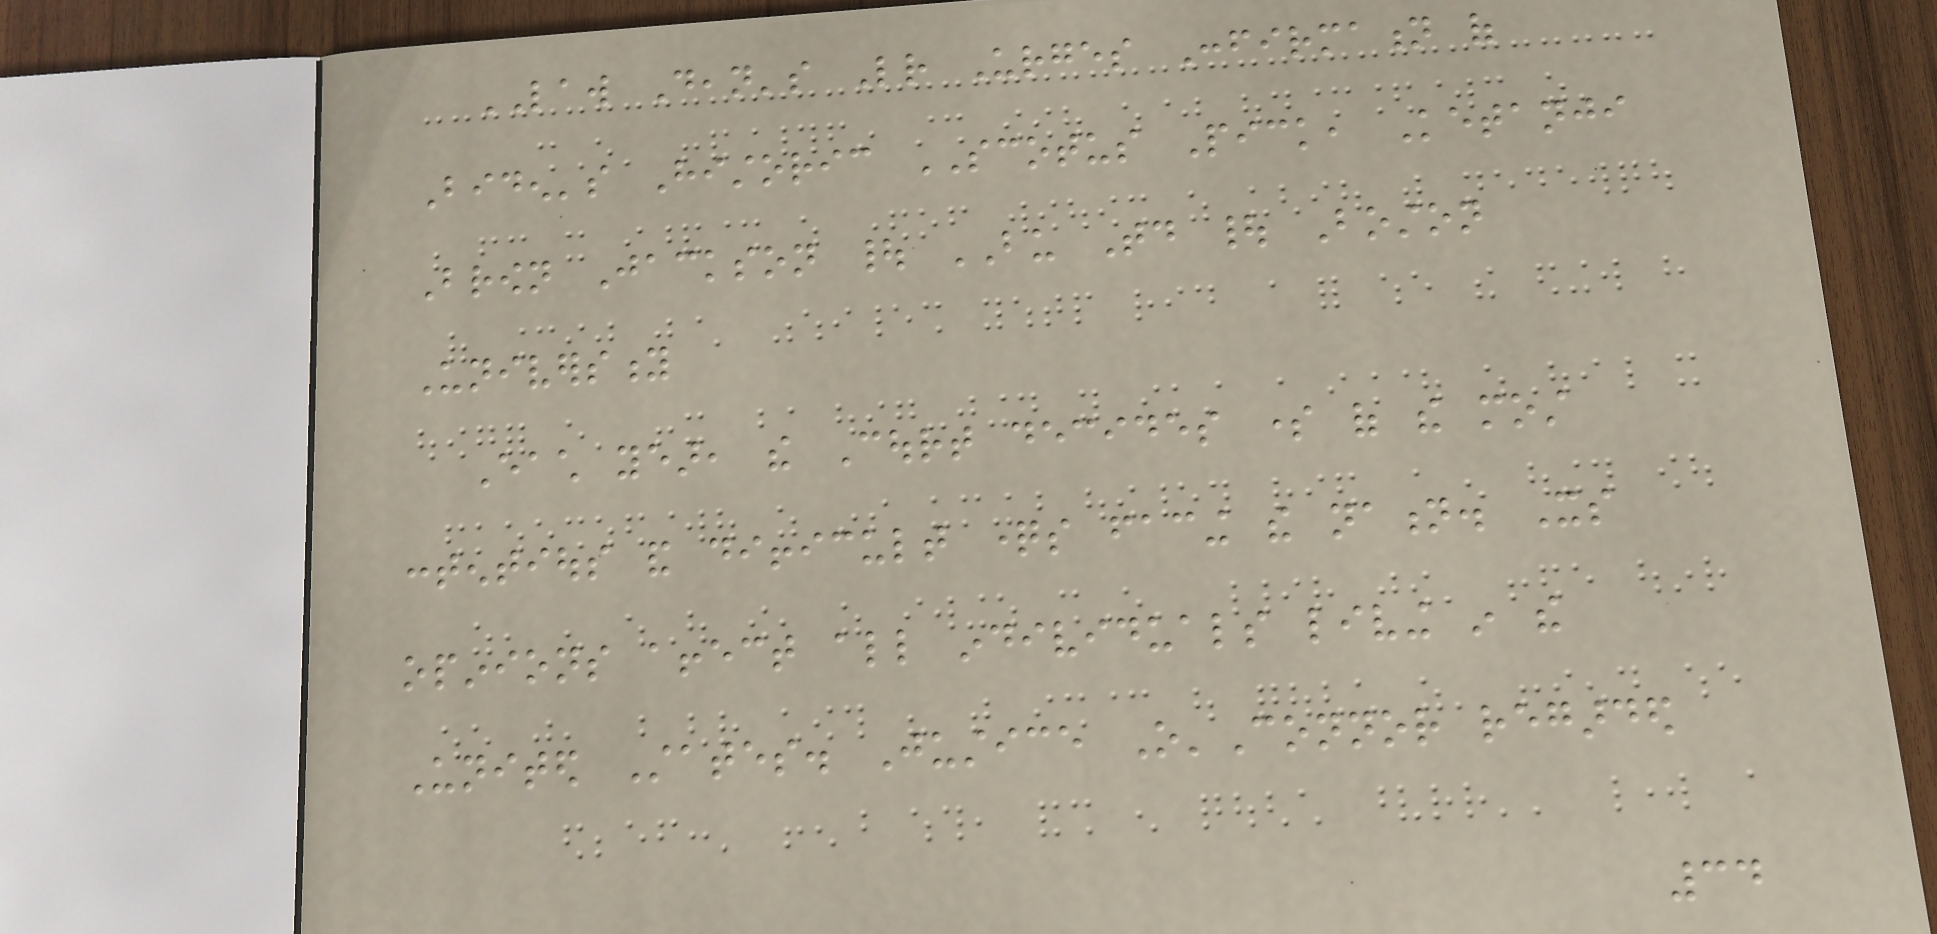LAW Dean's Letter Urges Confirmation of
Biden's Historic SCOTUS Pick, Ketanji
Brown Jackson | BU Today | Boston
University
Each year, the Court decides some of the most
contentious and difficult questions facing the nation. Its
opinions affect all individuals living in the
United States. Justice O'Connor regarded
34
